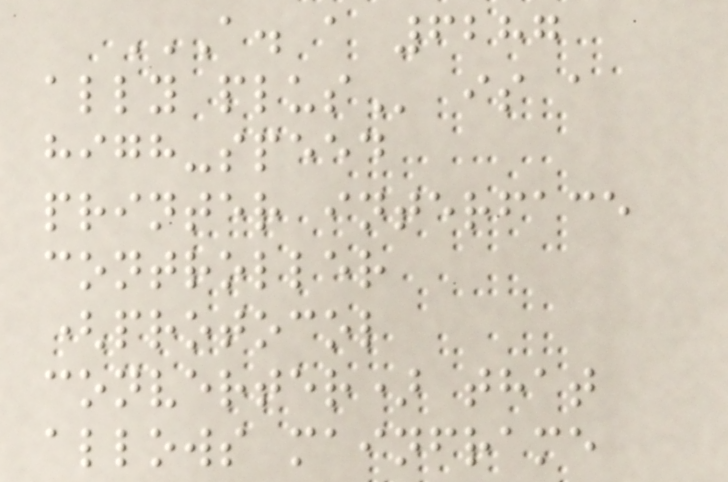A. A 6287
ALLY PLUS is a
high-speed
printer interface
controller
(protocol
converter) that
allows mainframe
